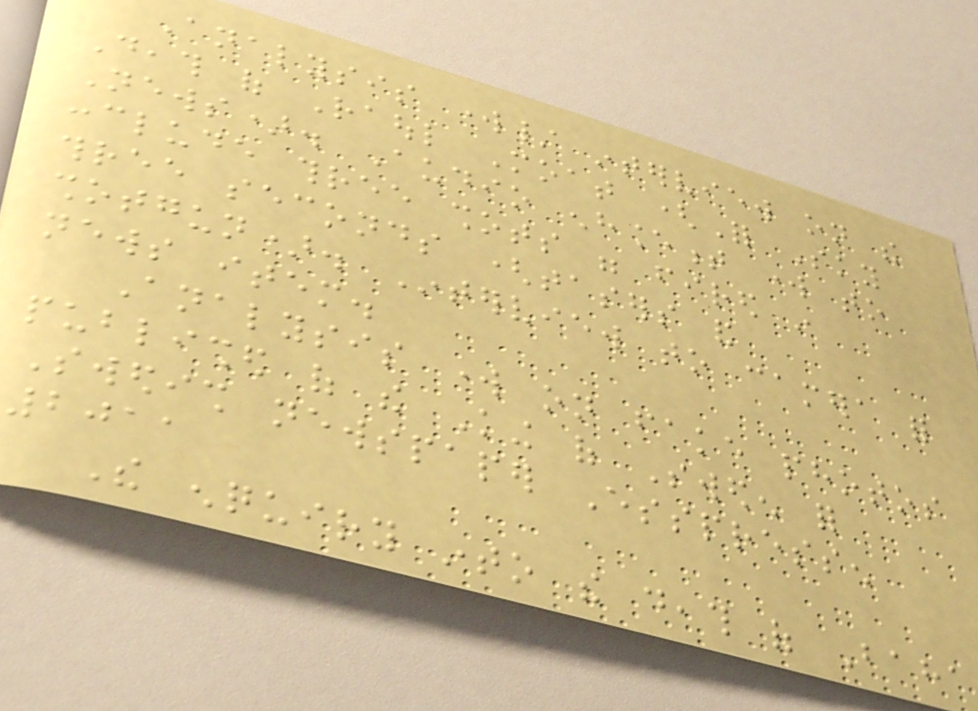Analysis work/ interview on the
Death of Raoul Moat (For Sky
News). Audio enhancement work to
conclude three shots were fired in
three seconds (tasers and
shotgun). Interview to camera for
news item.
Analysis work on fake photos
published of the King of Sweden for
Swedish newspaper Esspressen
2011
The enquiry into the death of Baha
